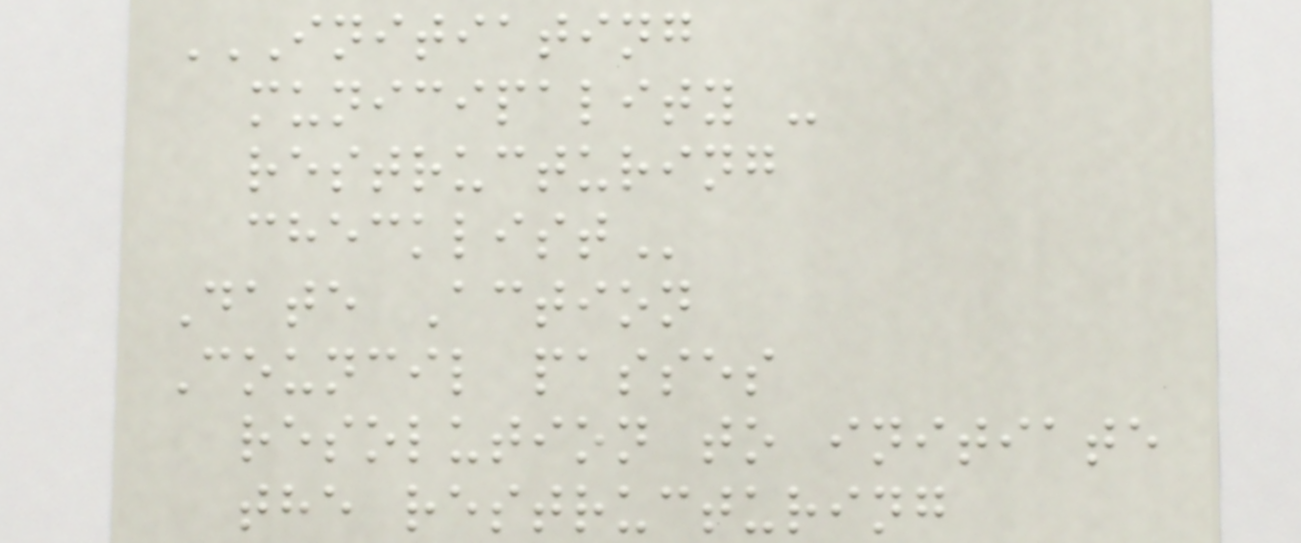INITIATING
MUNICIPALITY -
RESTRUCTURING
CHECKLIST
Date Action
Council passes
resolution to initiate
the restructuring
